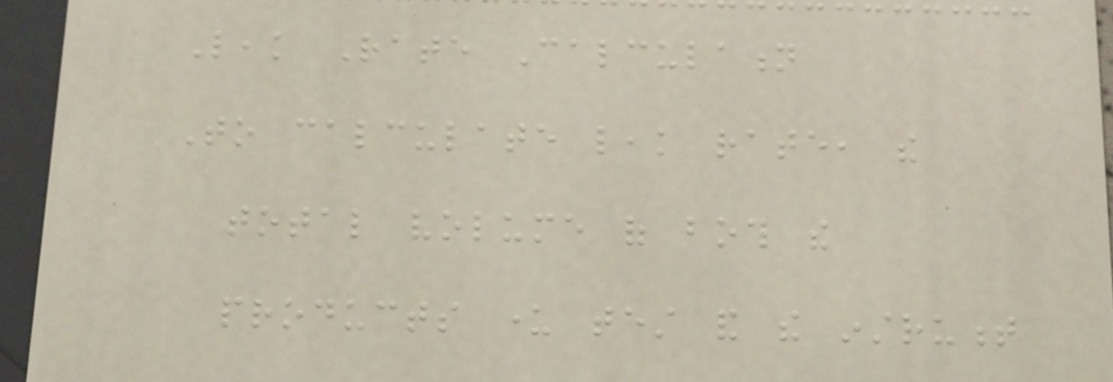Leak Rate Calculation
To calculate leak rate, the
total volume of both the
products under test and the instrument
